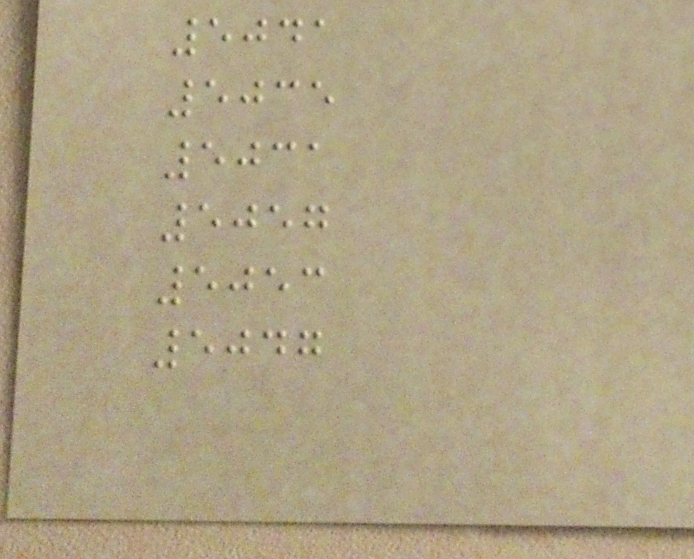5041
5035
5031
5057
5053
5047
